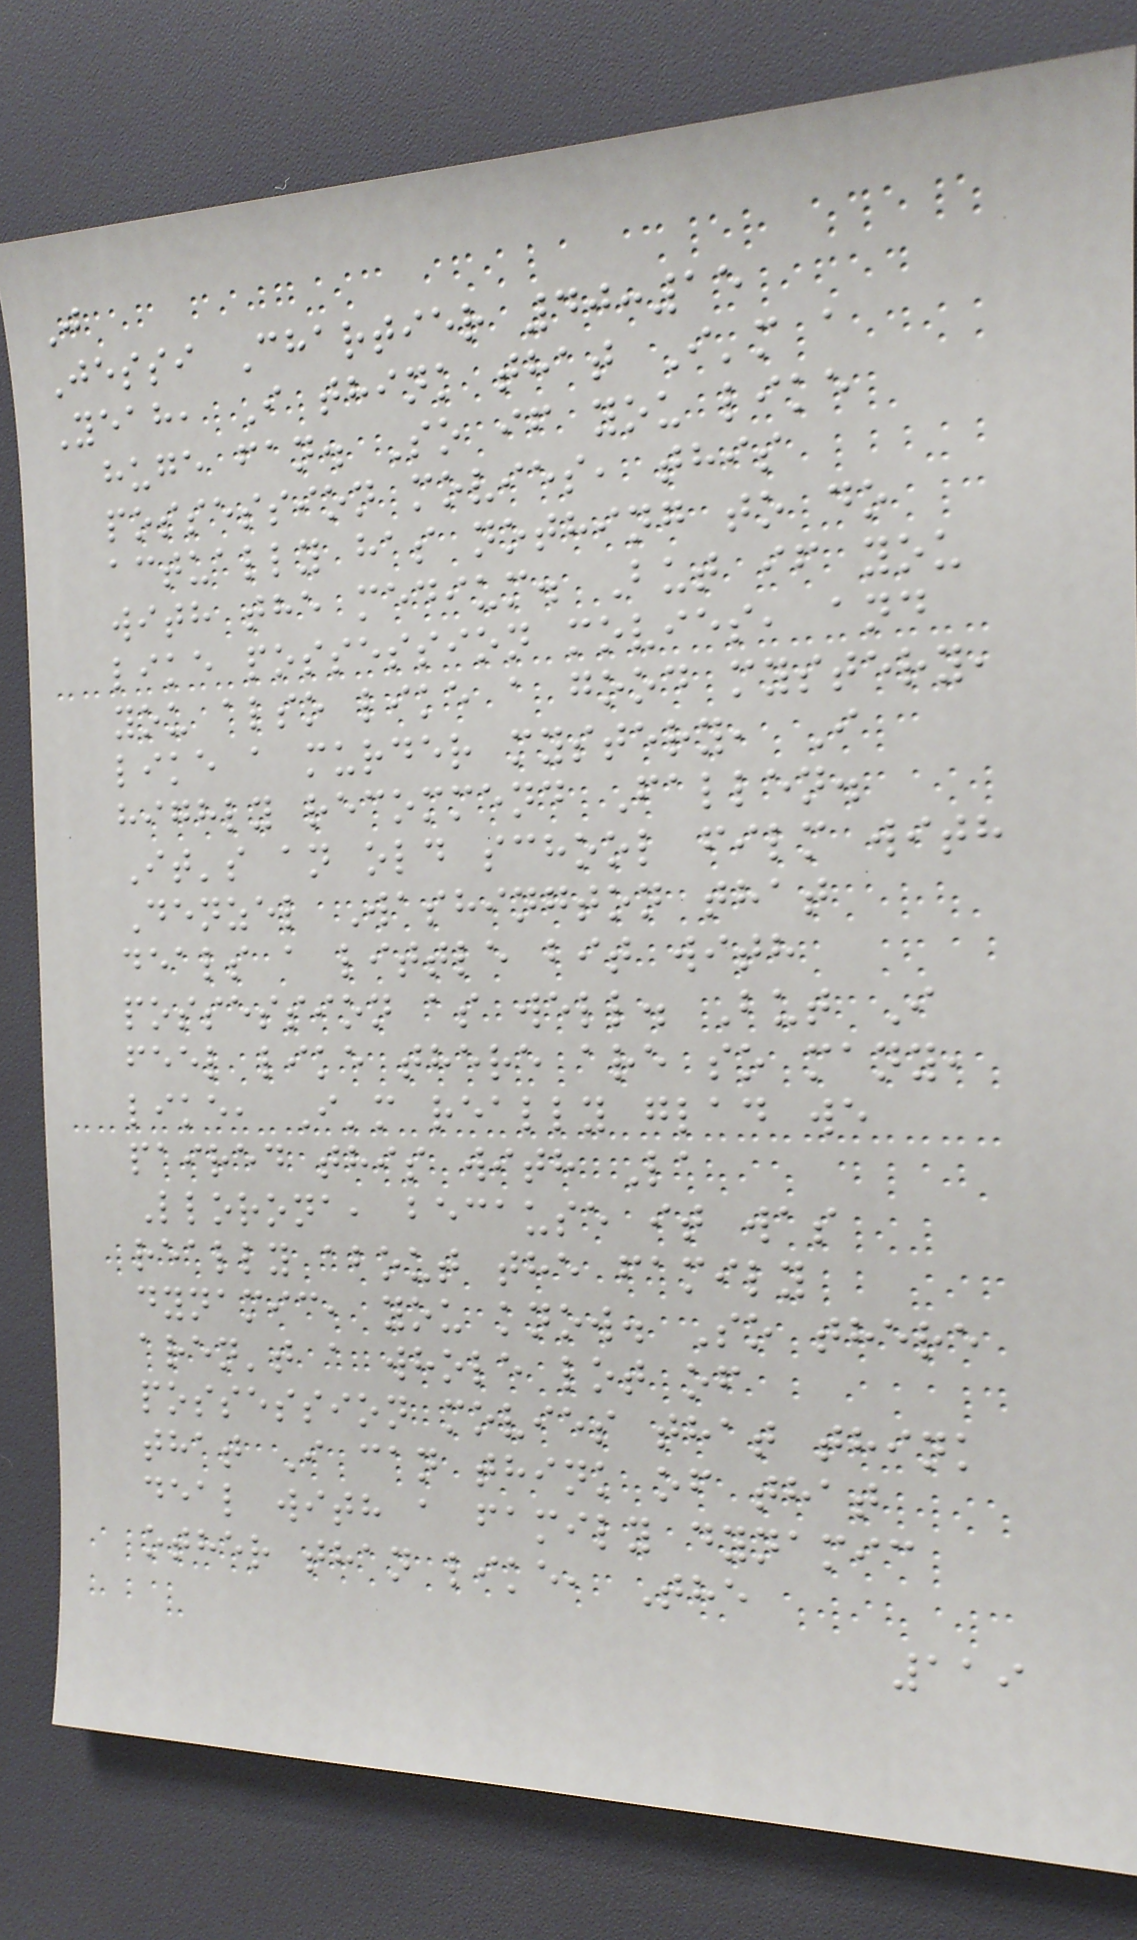J
Jessi Chartier 40:15
Yeah, I think that I'm a
huge fan. So if you like
possession movies, this
actually has nothing to do
with the medium. But if you
like possession movies, and
you also like a good mystery,
like a murder mystery, I
highly recommend Fallen.
It's an old school film with
Denzel Washington that
deals a little bit with
possession as well. But I
feel like there are so many,
like, I'm really glad we
paired this with La
Llorona, because it was
really about the family
dynamic, you know. So there
aren't a whole lot of
possession movies that think
that I can think of that
deal with a family dynamic
other than like, The
119
